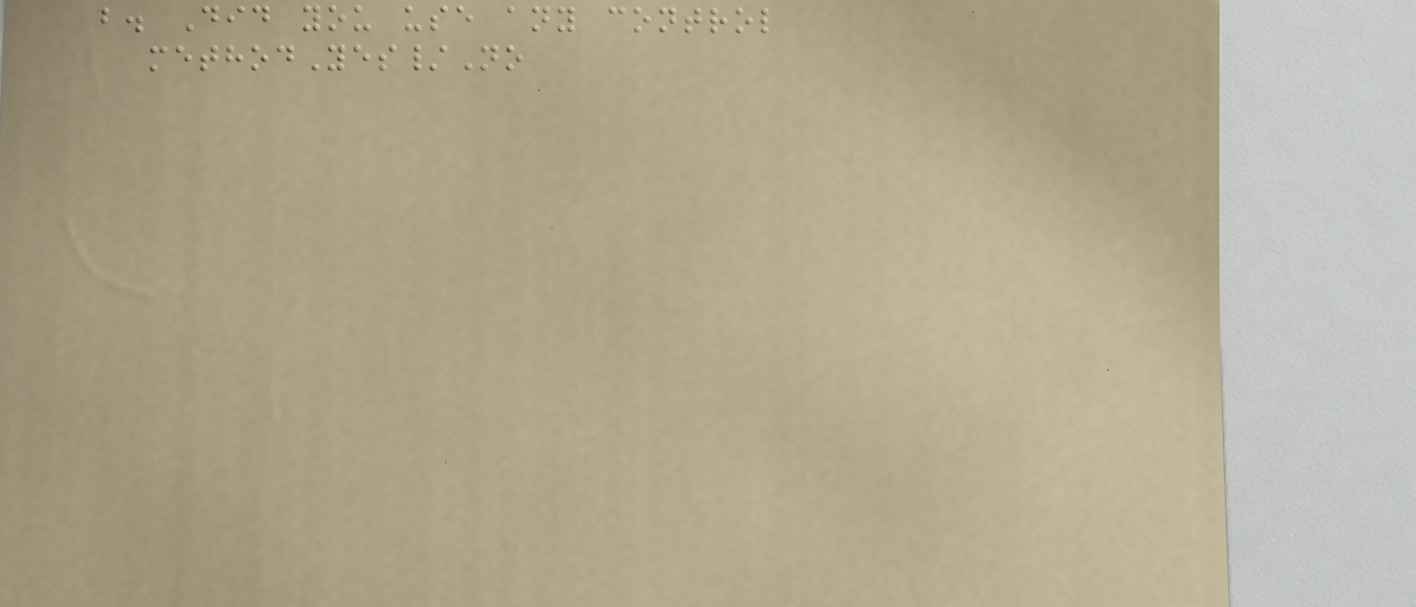b. Did you use any control
methodYes/No
